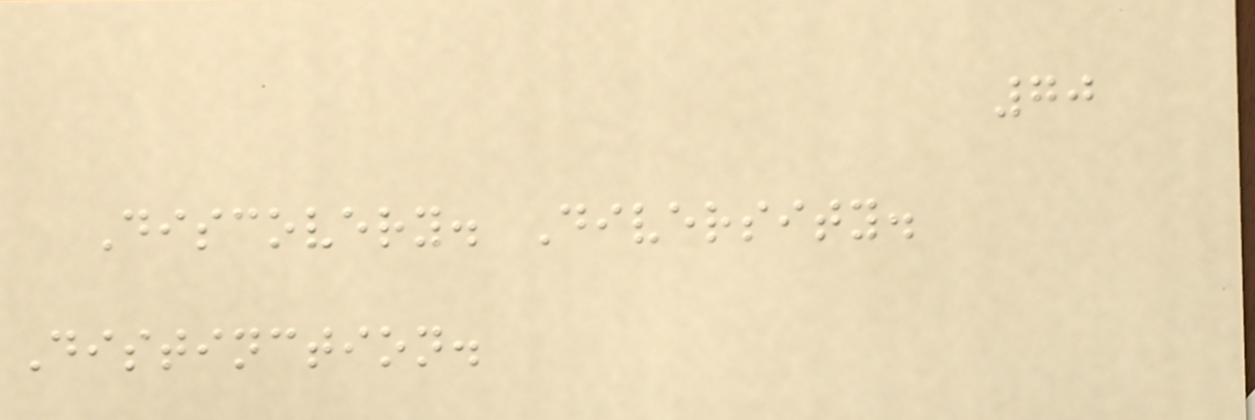70
Discovery. Diversity.
Distinction.
